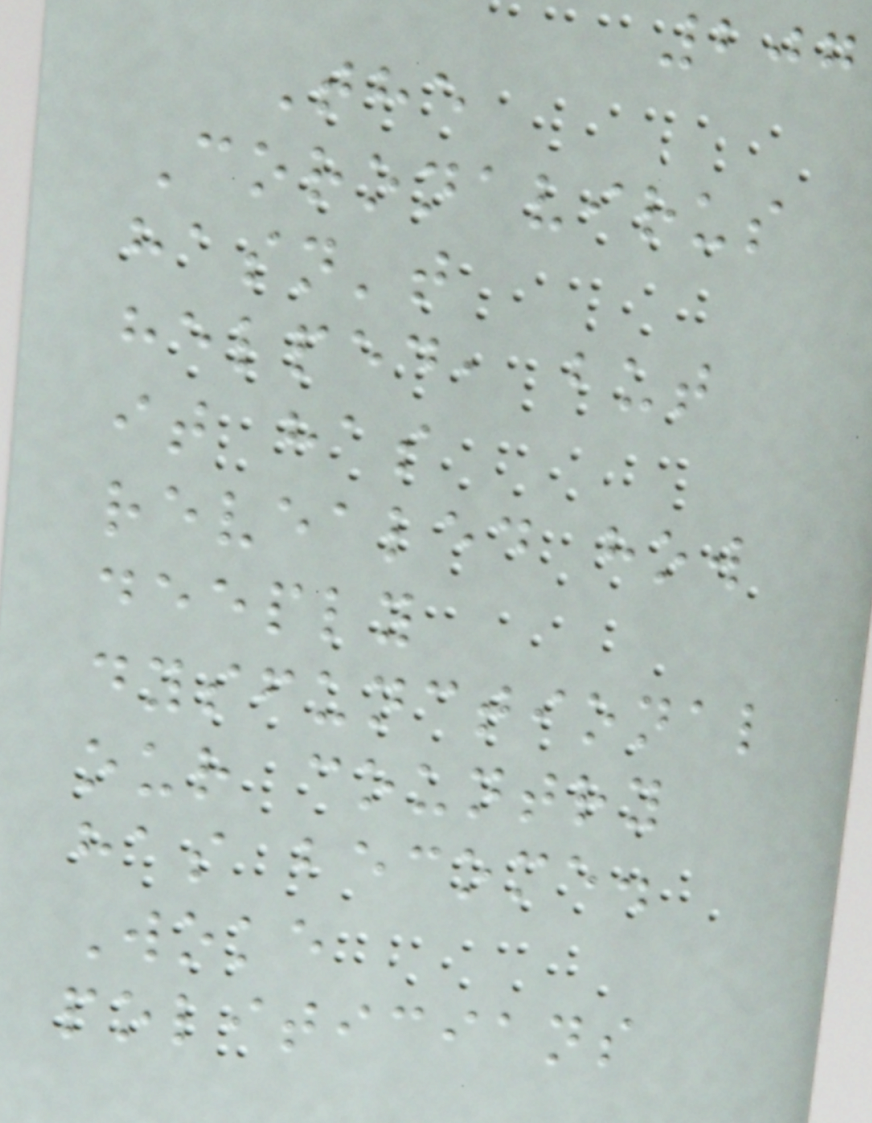207
The
Coronavirus
hasn't
helped, but
it has
revealed how
deeply
dysfunctional
our country
has become.
Woke
politicians
